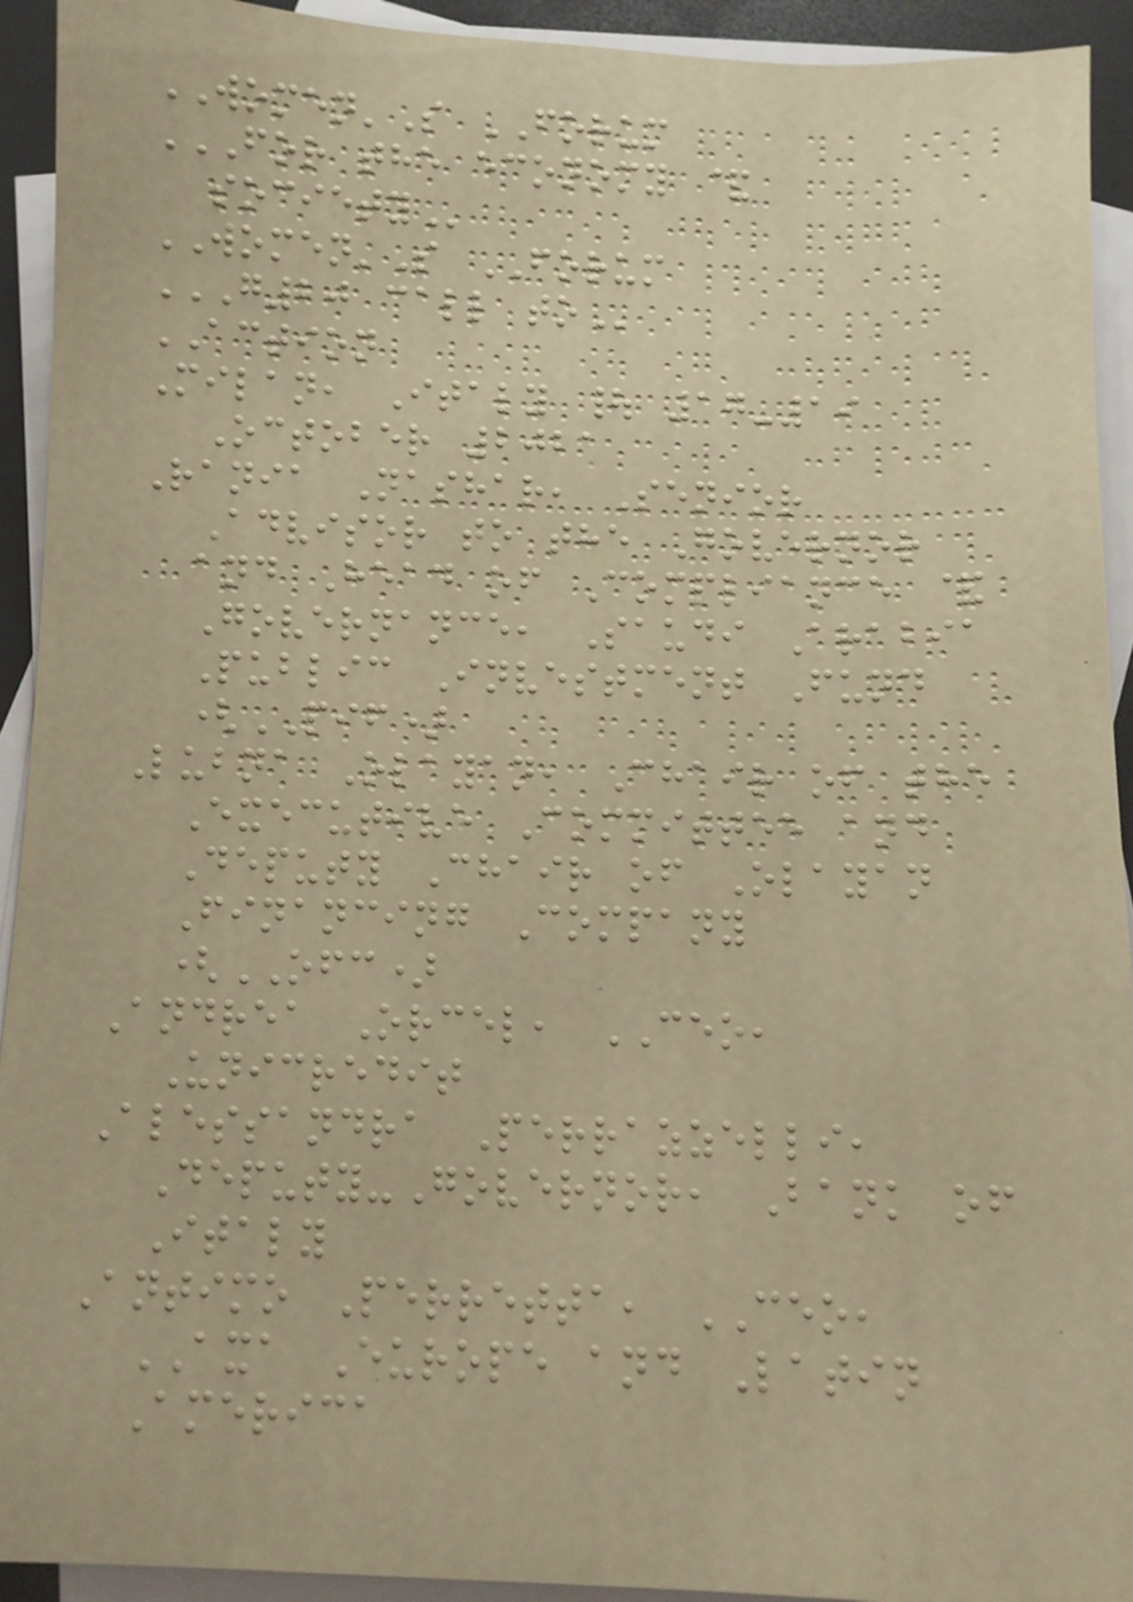WOMEN'S FORUM
FOR THE ECONOMY &
SOCIETY
WOMEN'S FORUM
G20 CALL TO
ACTION
Milan, Italy | 17-19
October 2021
Rania Nashar, Senior
Advisor to the Governor
and Head of Compliance &
Governance, Saudi Arabia
Public Investment Fund
(PIF)
Lubna Olayan, Chair of the
Executive Committee and
Deputy Chair of Olayan
Financing Company
(OFC)
Andrea Orcel, CEO,
Unicredit
Alessandra Perrazzelli,
Deputy-Governor, Bank of
Italy
Antimo Perretta, CEO,
AXA Europe and Latin
America
